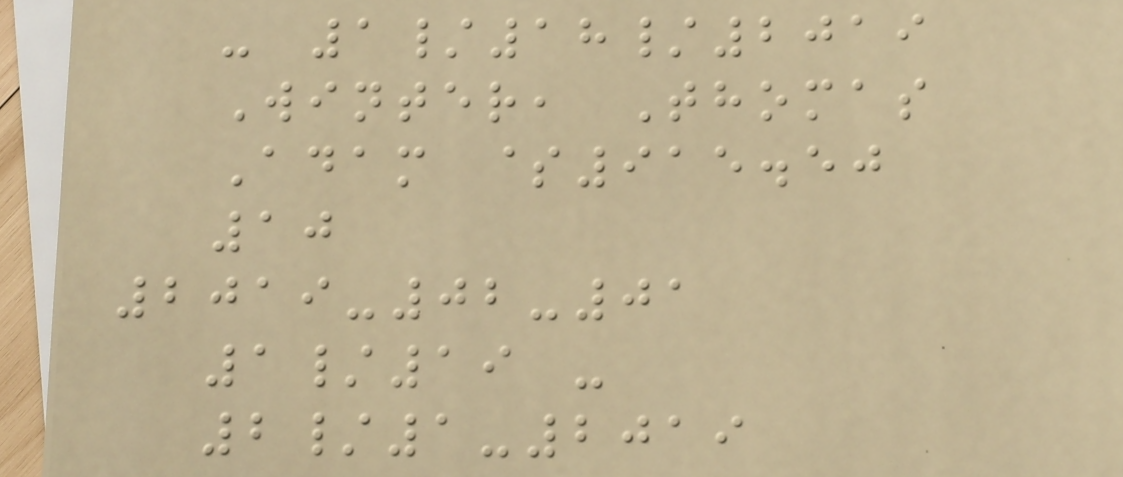- 1/18/2019
Winter, Thomas
Adam $915.50
10
2019-02-01
1/19 -
2/1-2019
